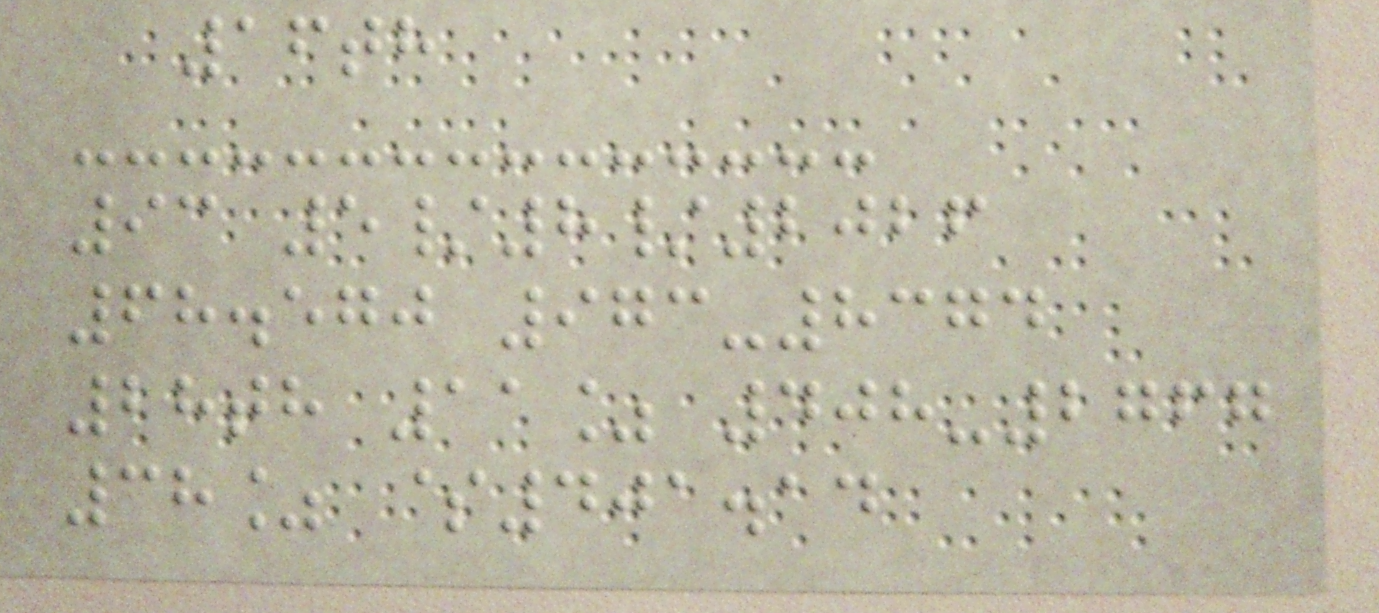16th
93 5/8/2026
68.570 973-8374
28th 11% 408-2767
38% $401.14
